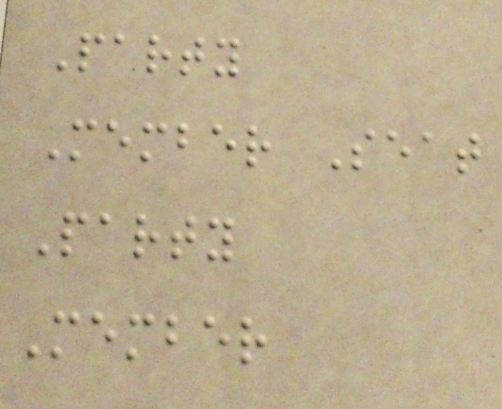Party
Member Seat
Party
Member
